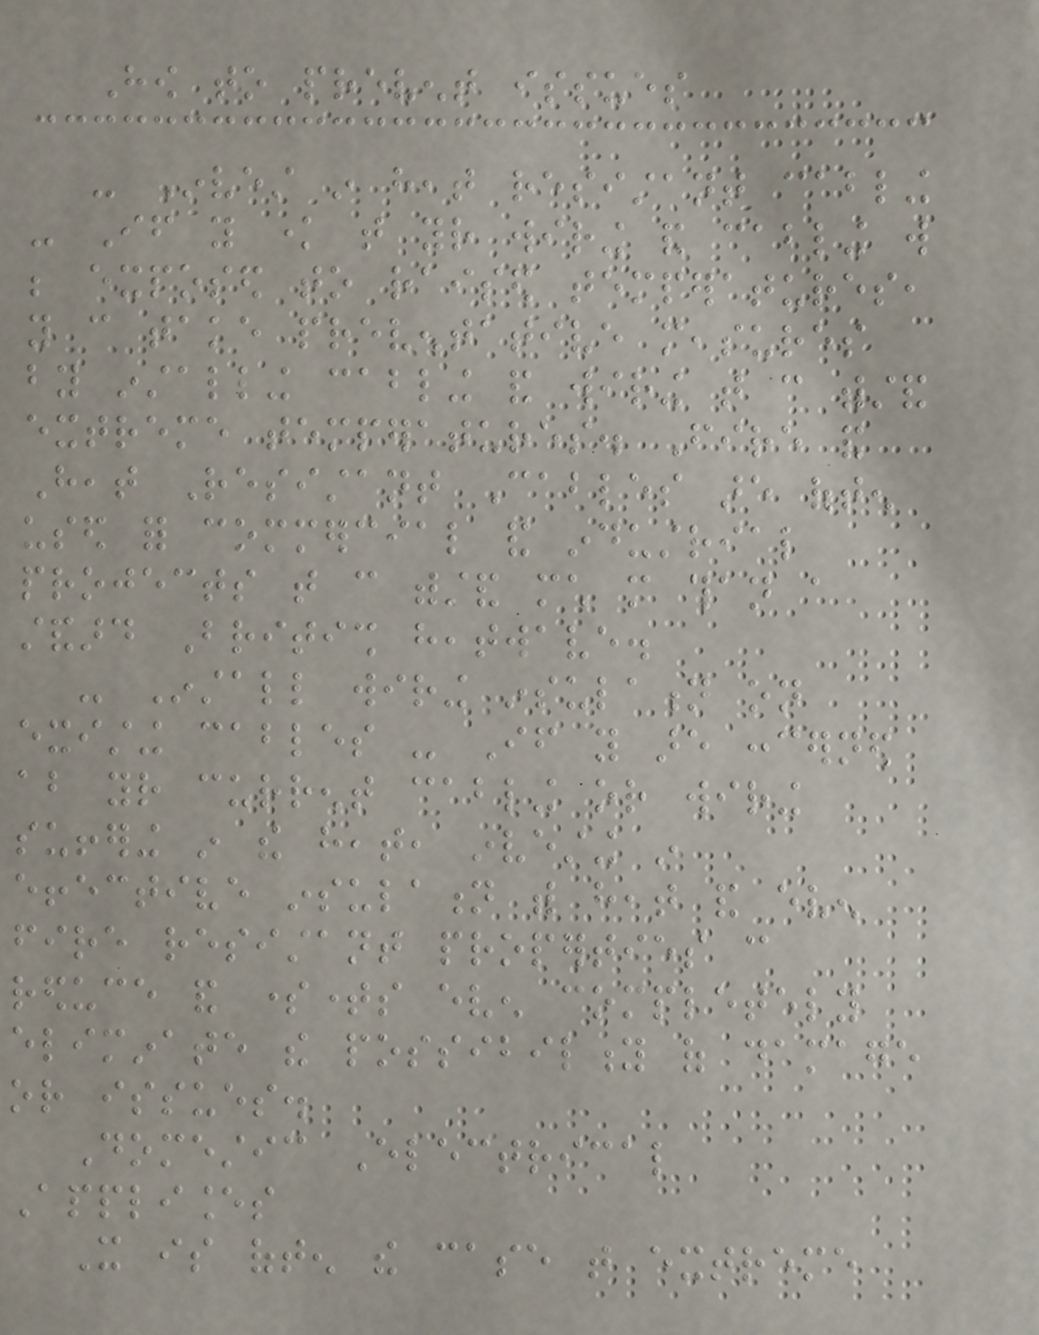How to prevent issues
- Invest in heat resistant cabling
- If you know that your wiring and cabling will
be exposed to raised temperatures,
you can take preventative measures
by installing cabling and wiring that can withstand
extreme temperatures. Fire and
Heat Resistant Cables are often
used for commercial and industrial
projects that can withstand much more than a
standard British heatwave.
- Install wiring insulation on
existing cables - If you are concerned
about your current cabling or wiring
suffering in the heat, investing in
effective insulation with heat and even
fire resistant properties can
reduce and sometimes even completely
eliminate the possibility of damage
or issues.
Domestic Electrical
Appliances
It is often the case that extreme
